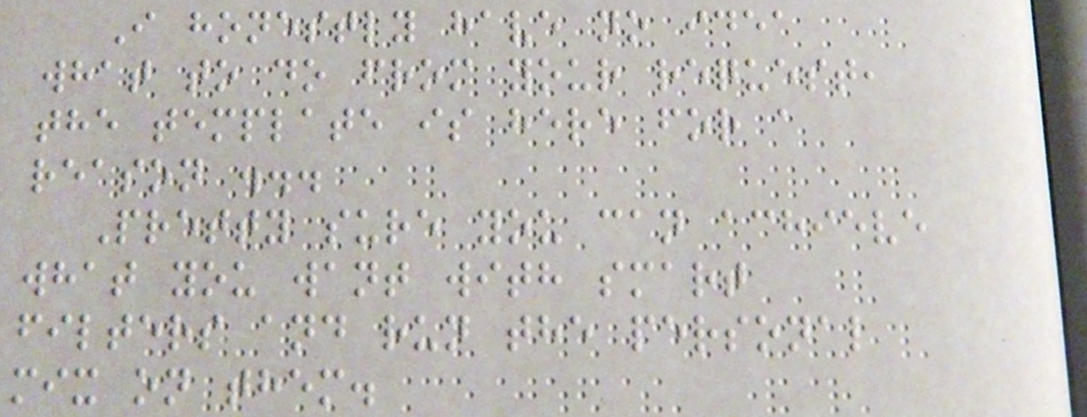I honestly have no idea
what to do from your request,
the template is here for a
reason ...
Pretty sure you can achieve
what you want with smart
filters and run the personal
mix on them.
